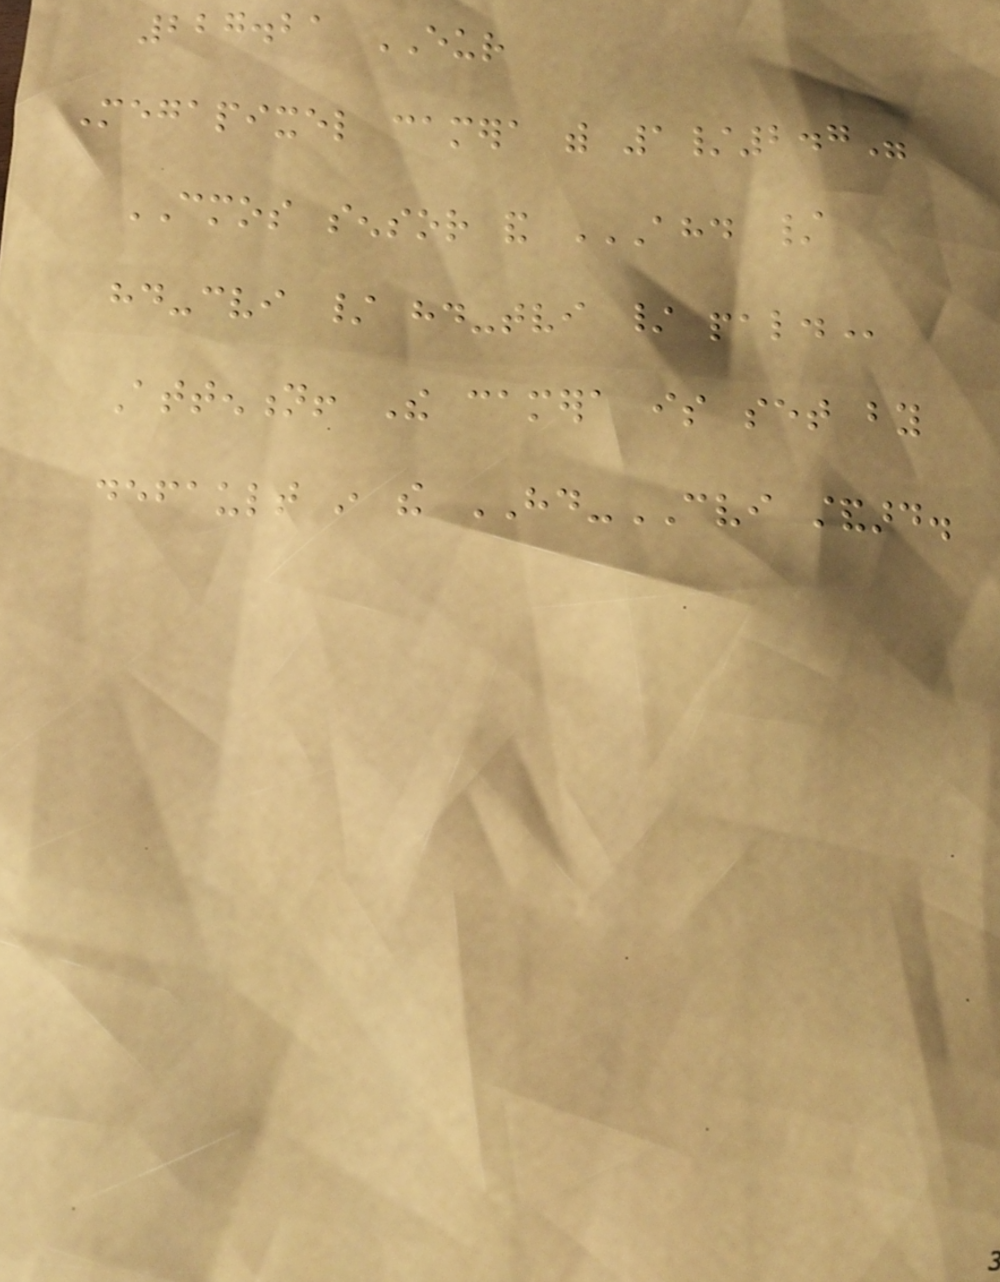227.21 EUR
Megapixel camera with 1/2.7"
CMOS sensor and AHD /
HD-CVI / HD-TVI / PAL.
Attention! The camera is set by
default in the HD-CVI standard.
